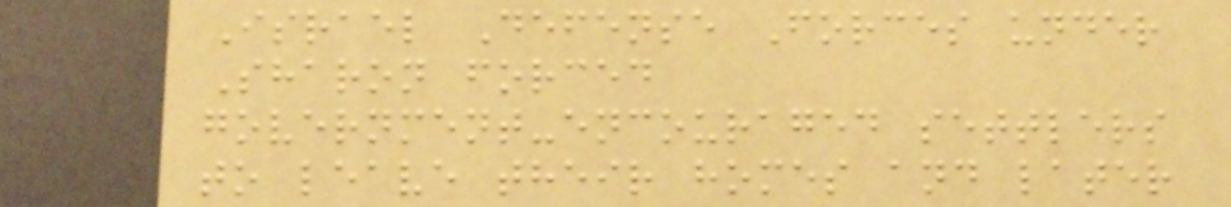Israel Defense Forces under
Sharon forced
government-encouraged settlers
to leave their homes and later
